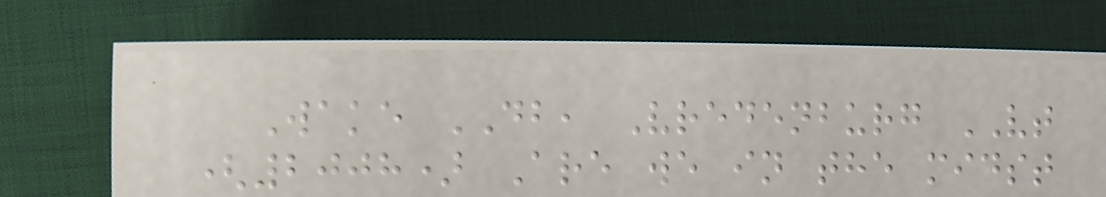Wake DB, Vredenburg VT
(2008) Are we in the midst
